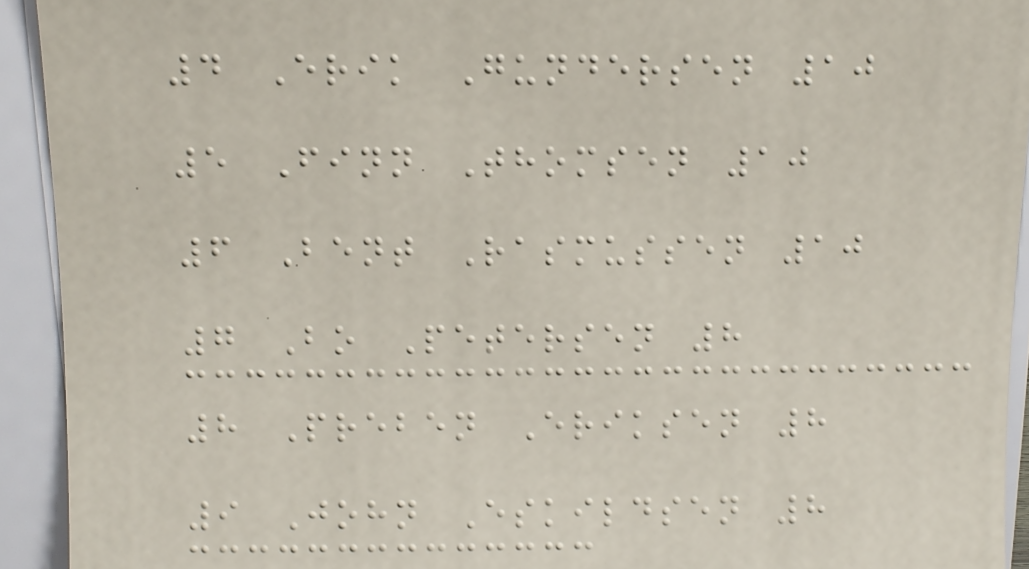4 Erik Gundersen 10
5 Finn Thomsen 10
6 Bent Rasmussen 10
7 Bo Petersen 8
8 Preben Eriksen 8
9 John Eskildsen 8
